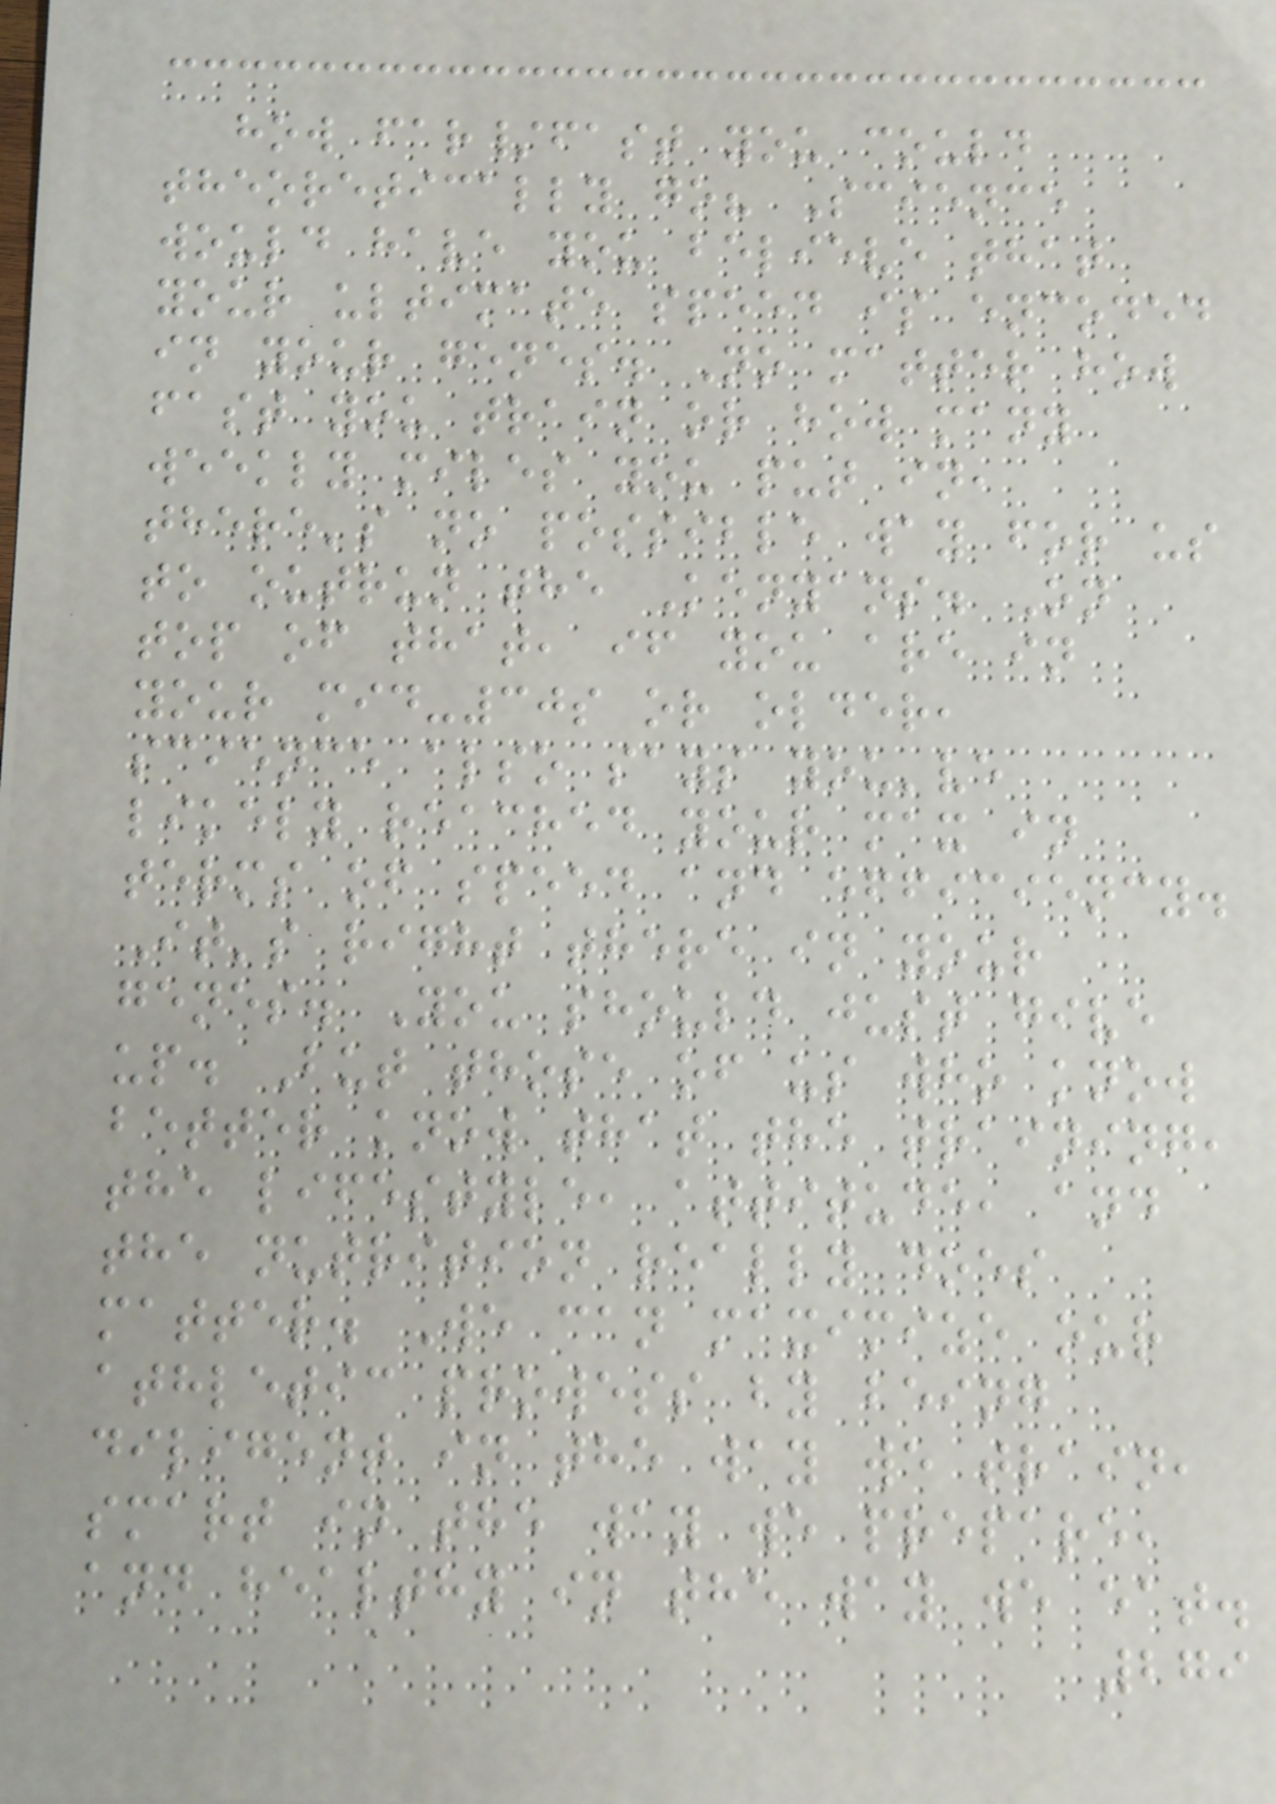how far/fast you could
theoretically go? Science
would have you believe that
your ultimate speed is encoded
in your genes. No matter how
fast you train or how many
weekly miles you put in,
there's no possible way for us
to outrun the Kenyans. On
top of that, if you are in
your mid-30s or older,
science also says you've
likely reached your max in
terms of speed and efficiency.
It's right there in your
genes. You should just give
up. But those of us who know
better know that the training,
the lifestyle, attitude, and
the nutrition really does
matter. We can maximize our
athletic prowess by being
diligent in the way we train,
smart in the way we prepare,
and healthy in the way we eat.
279
